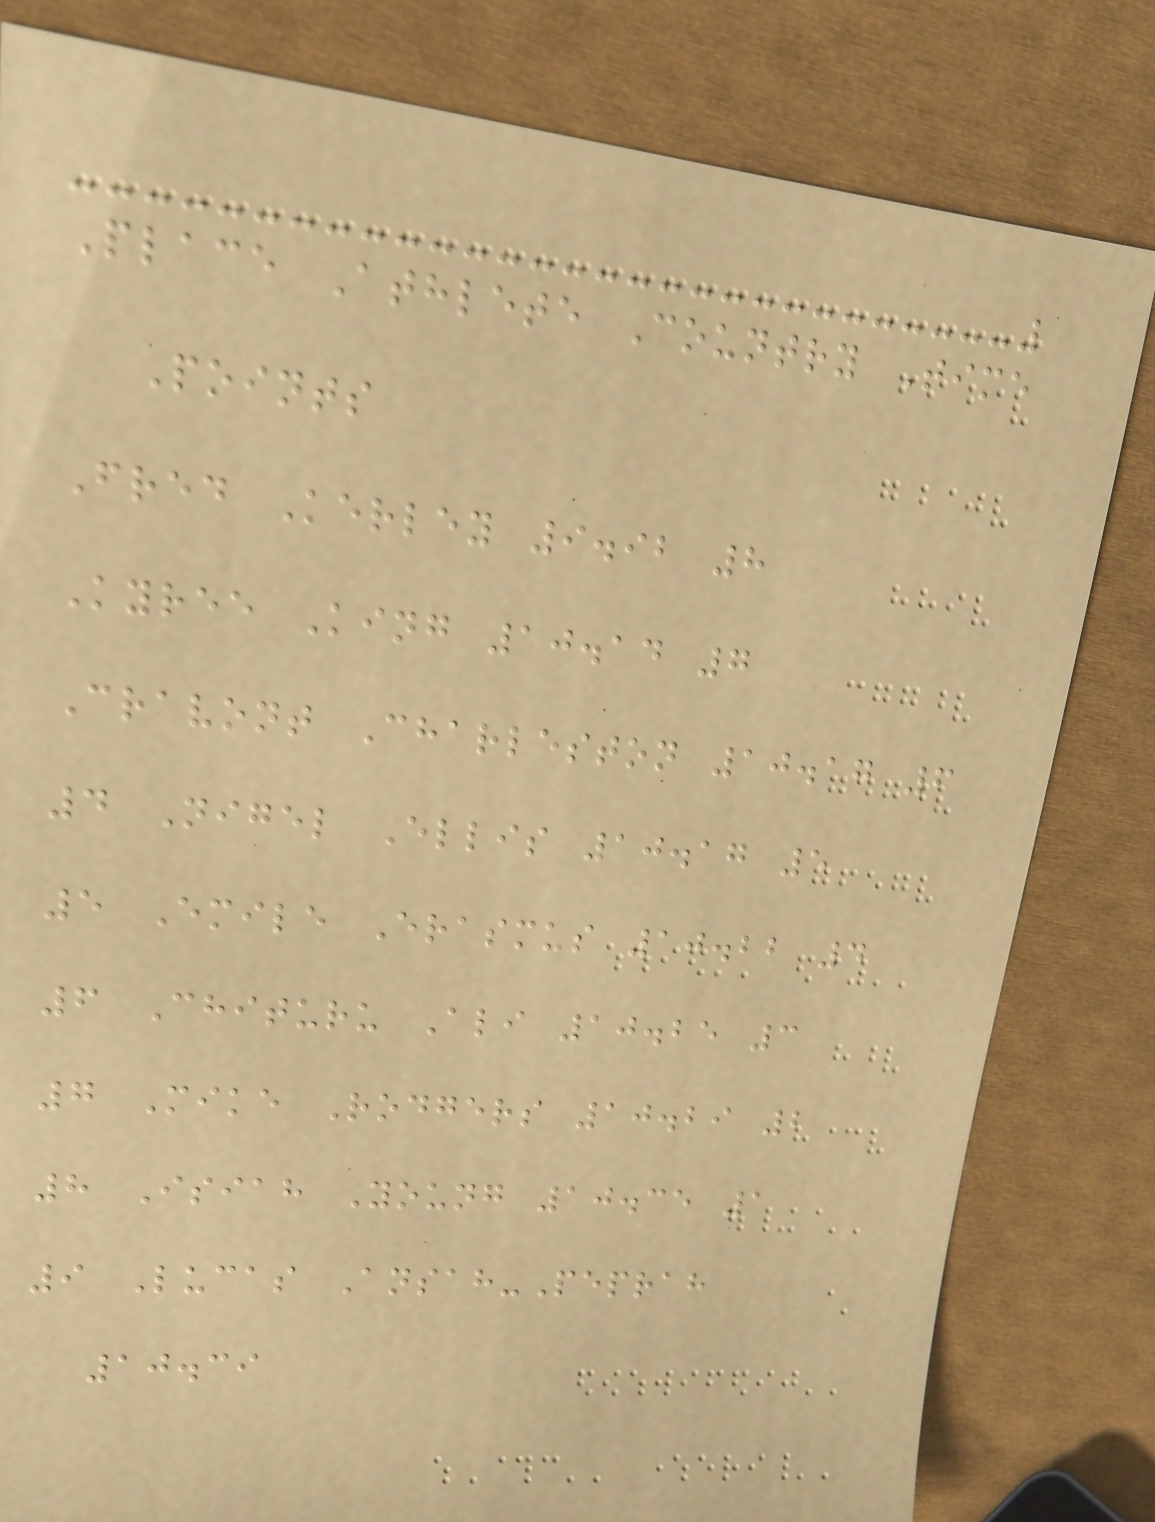Place Athlete Country Time
Points
Fred Kerley 9.92 8
Kyree King 10.14 7
Cravont Charleston 10.17 6
4 Nigel Ellis 10.17 5
5 Emile Erasmus 10.22 4
6 Chituru Ali 10.25 3
7 Mike Rodgers 10.29 2
8 Isiah Young 10.35 1
9 Lucas Ansah-Peprah
10.39
